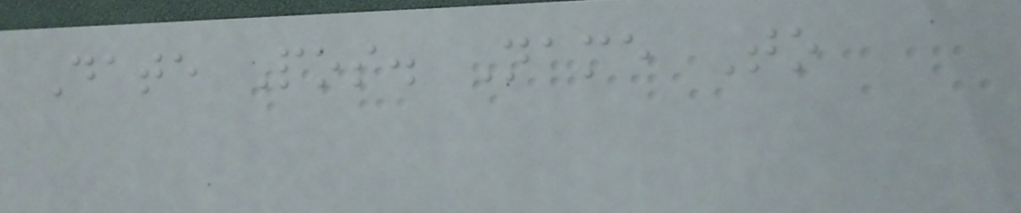Date Pos. Name To
